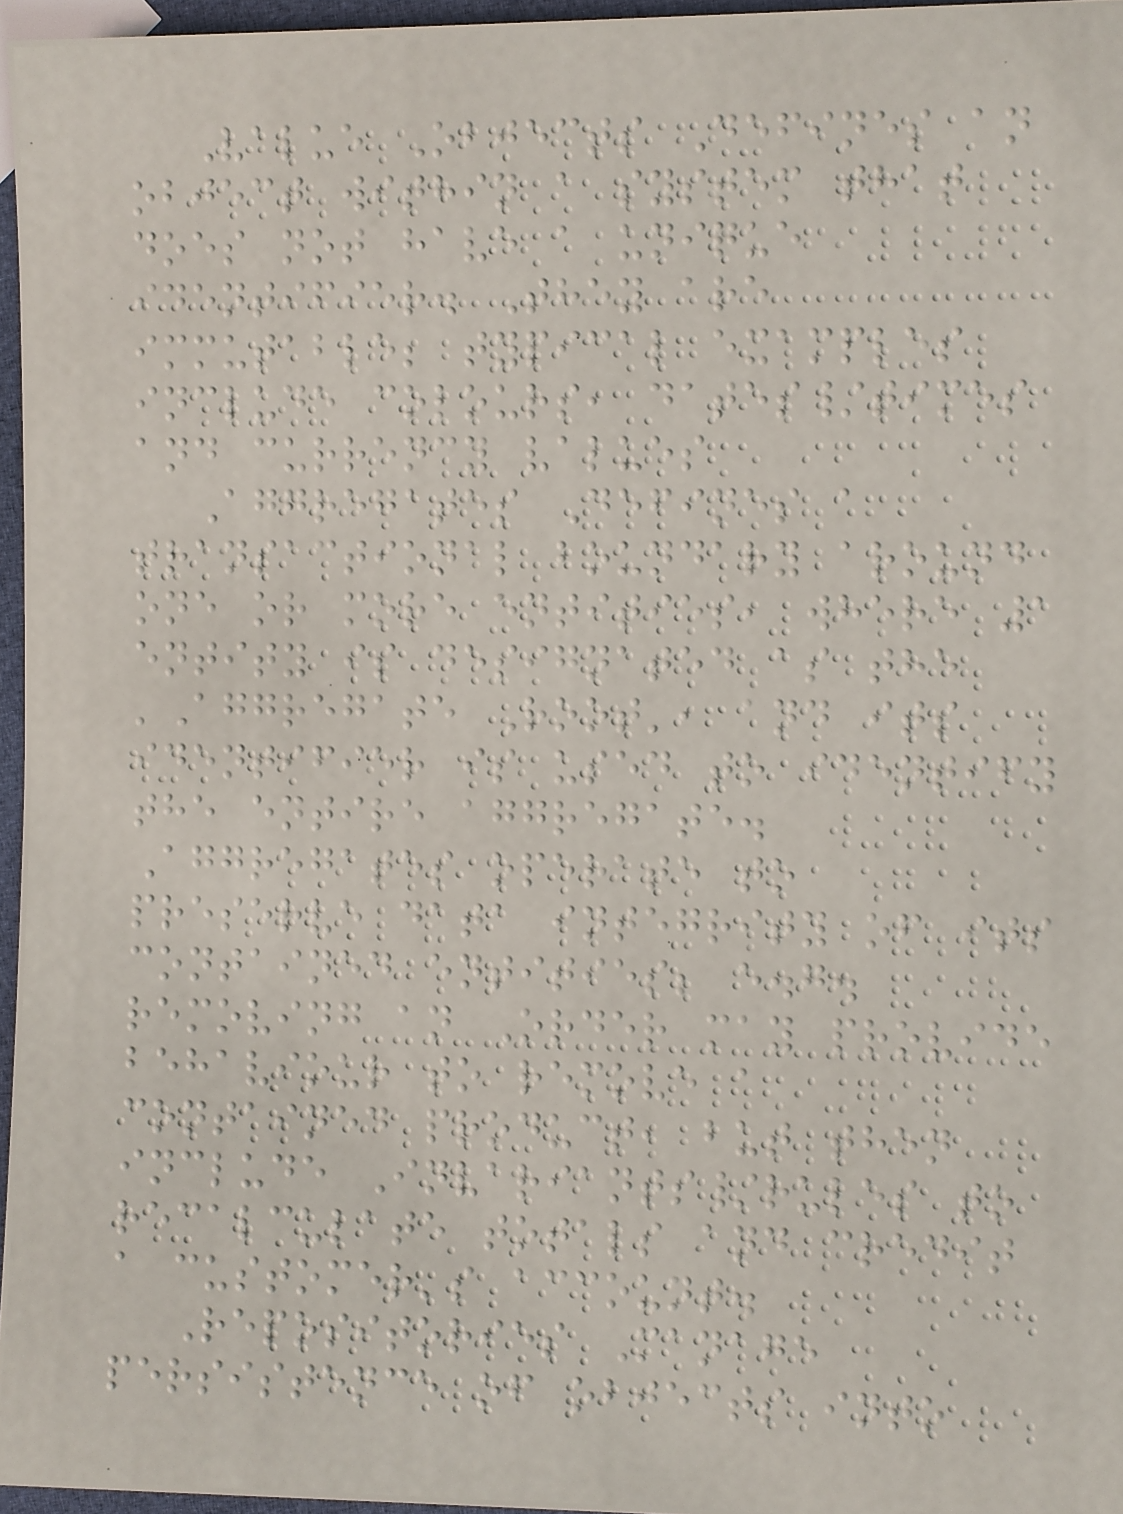Value Objects Defines an
object within a system that
does not have a unique
identifier. They are
immutable; typical examples
include colours, dates/times
and currency values
Aggregates Defines a
transactional boundary around
one or more entities, where 1
entity is designated as the
'Aggregate Root', and its
identifier is used to identify
the entire aggregate.
Aggregates operate to
preserve data integrity of its
contained entities; e.g.
removing an Order may provide
behaviour to remove a
contained product, but then
include Invariants/rules to
recalculate totals and credit
a customer's account.
Repositories Manage
persistence of objects into
